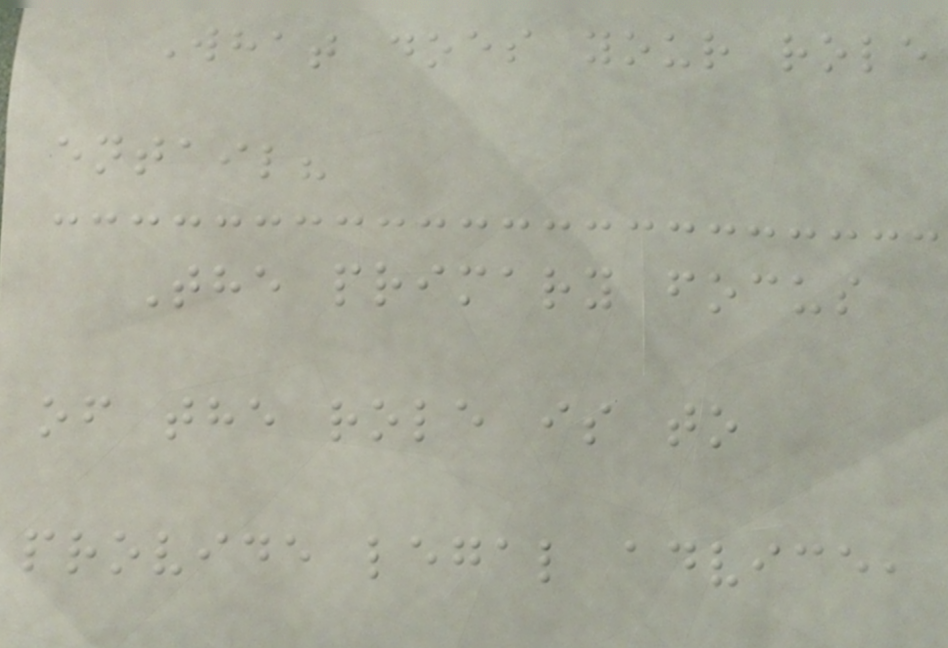What does your role
entail?
The primary focus
of the role is to
provide legal advice,
